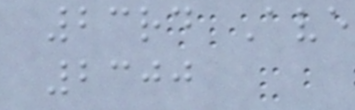23rd Ave
2300
